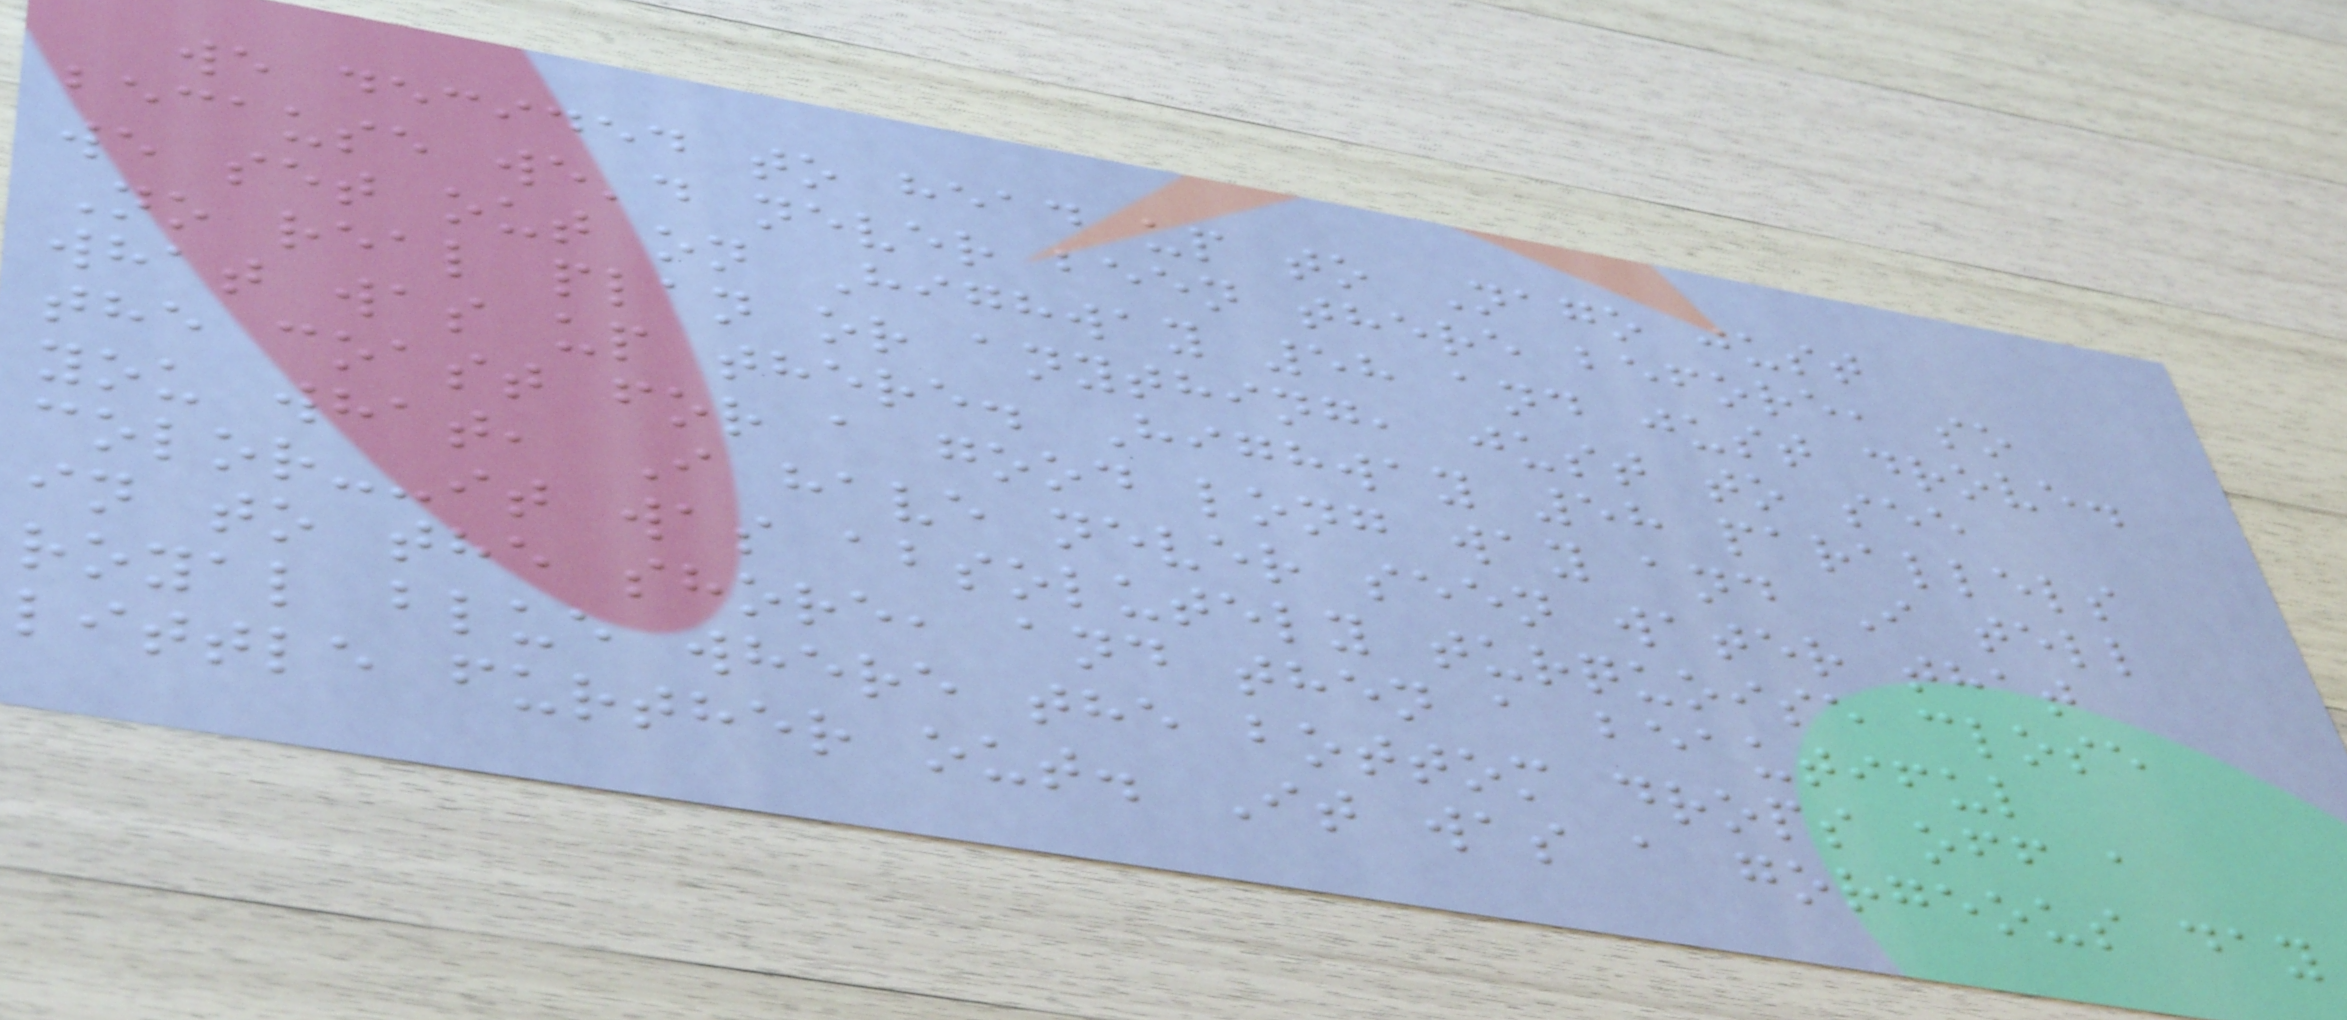we decided to head up to Nago just
because we'd never been there before, so
we set out on Highway 58 and just drove.
No real plan or anything, just to see
what was up there. Highway 58 parallels
the coast for a good long way and I tell
you what, I have never seen water that
color--it was absolutely turquoise close
in to the shore, and then a beautiful
royal blue where the bottom drops off a
little further out. It was a gorgeous day
